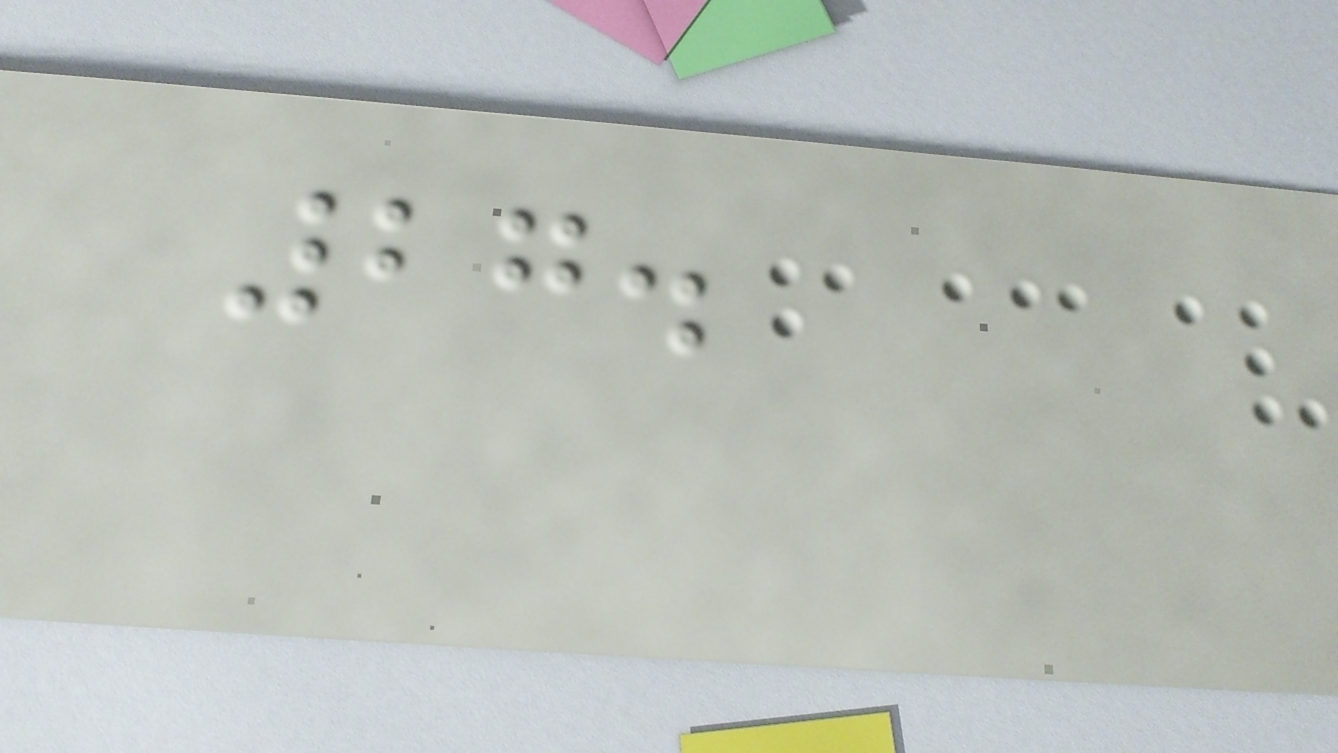27.
